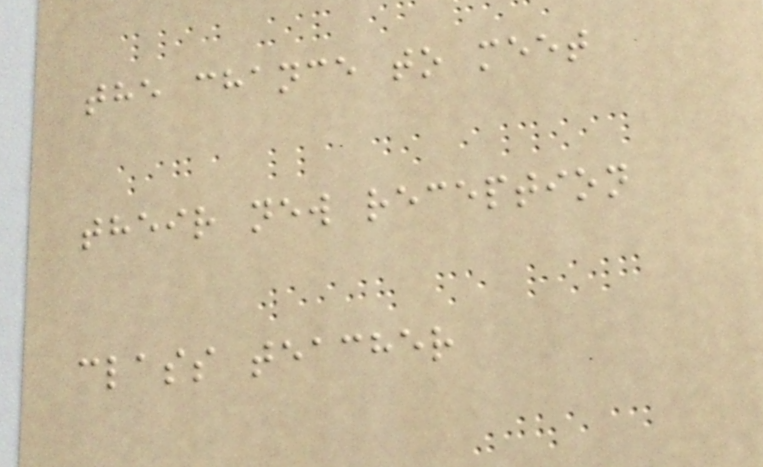the chance to meet
their new reception
class teacher
